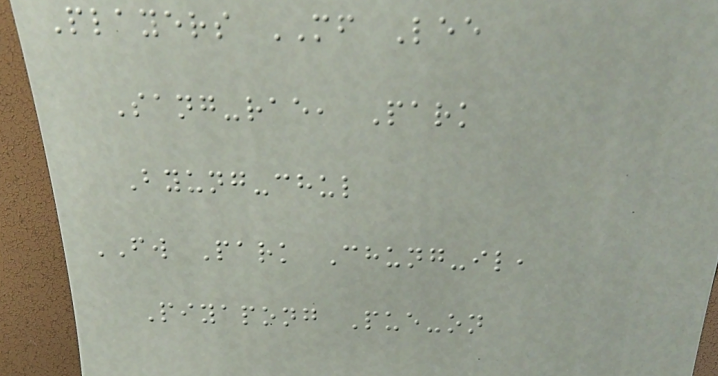Players MF Lee
Sang-rae, Park
Byung-chul
FW Park Chung-il,
Piyapong Pue-on
